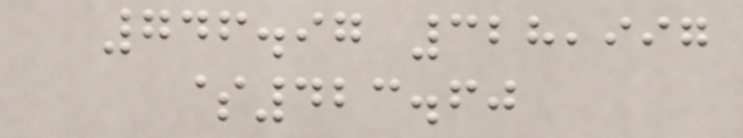746.97 328,997
$423.60
